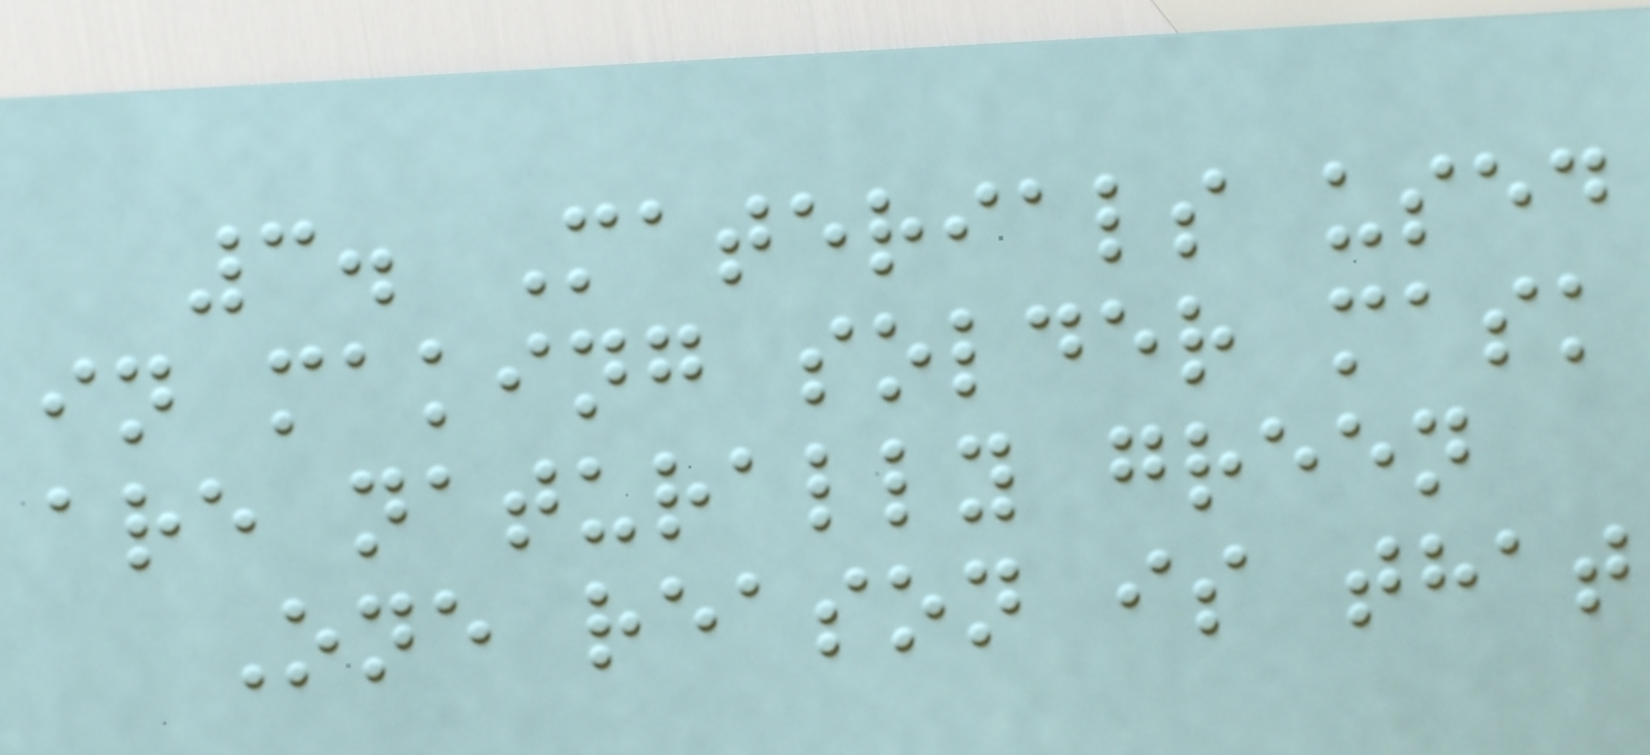3. Materials used
in making solder mask
are naturally green
One reason is that
